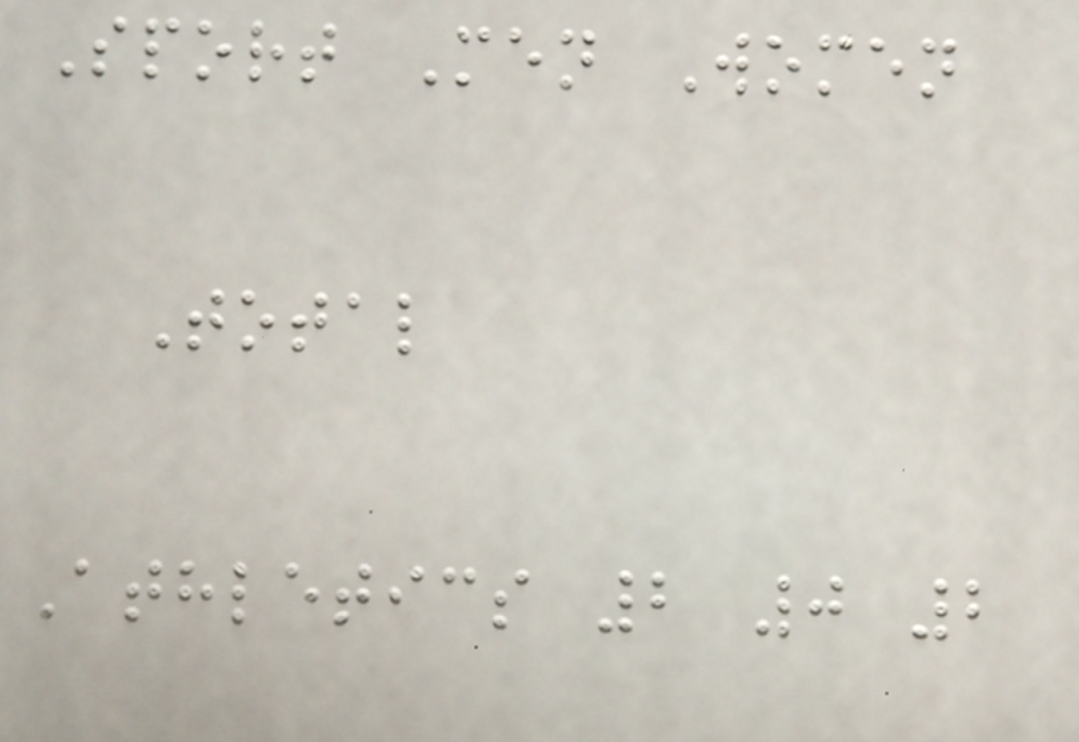Sport Men Women
Total
Athletics 2 0 2
